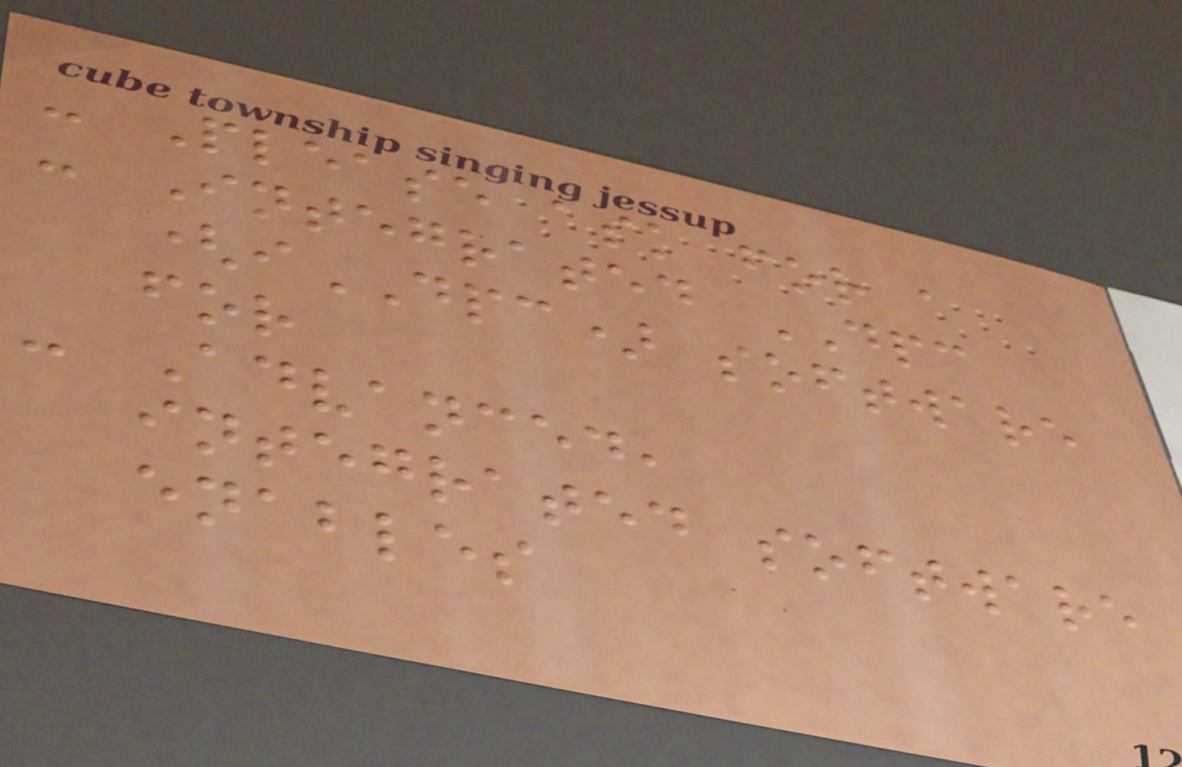- Please ask for a
- Integrated DPC
(iDPC) software
for
- Advanced,
integrated software
enables
